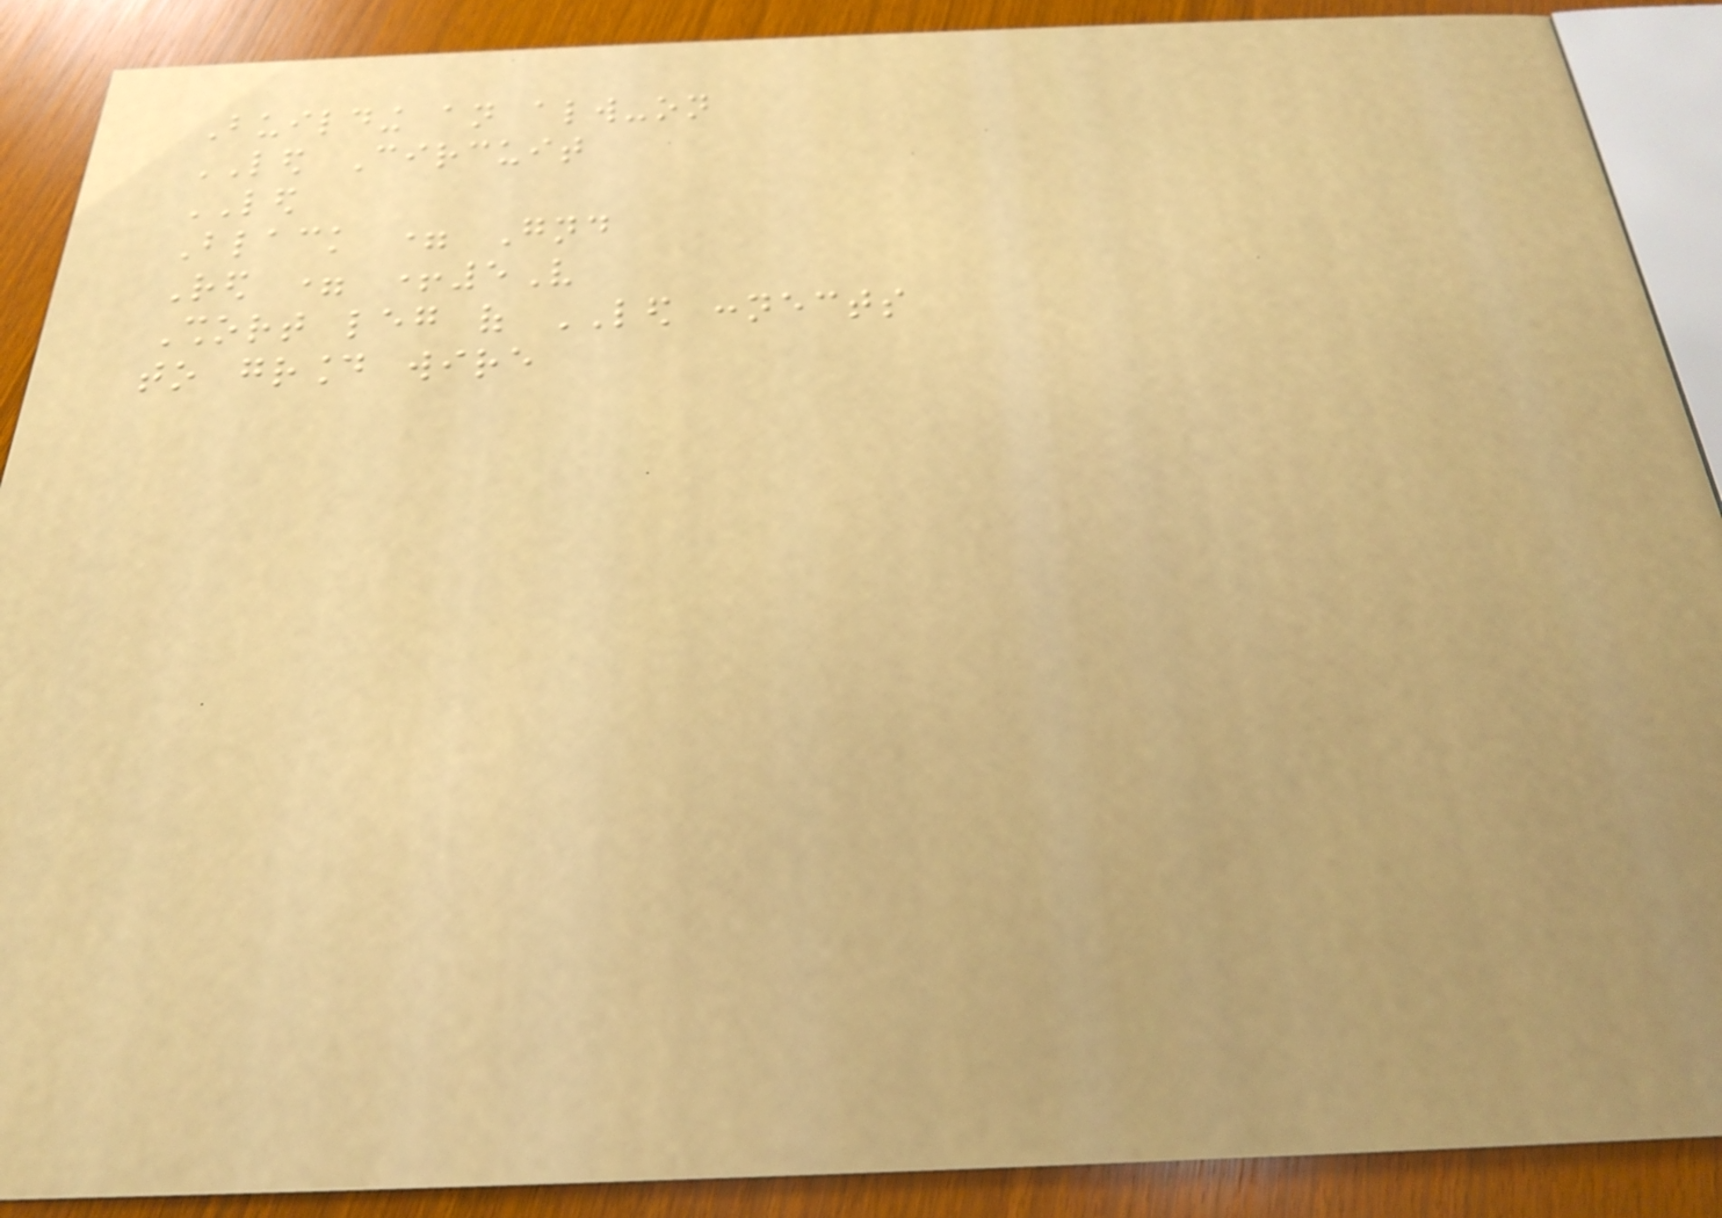Building an always-on
LED Circuit
LED
Black = Gnd
Red = +5V
Short leg of LED connects
to ground wire
